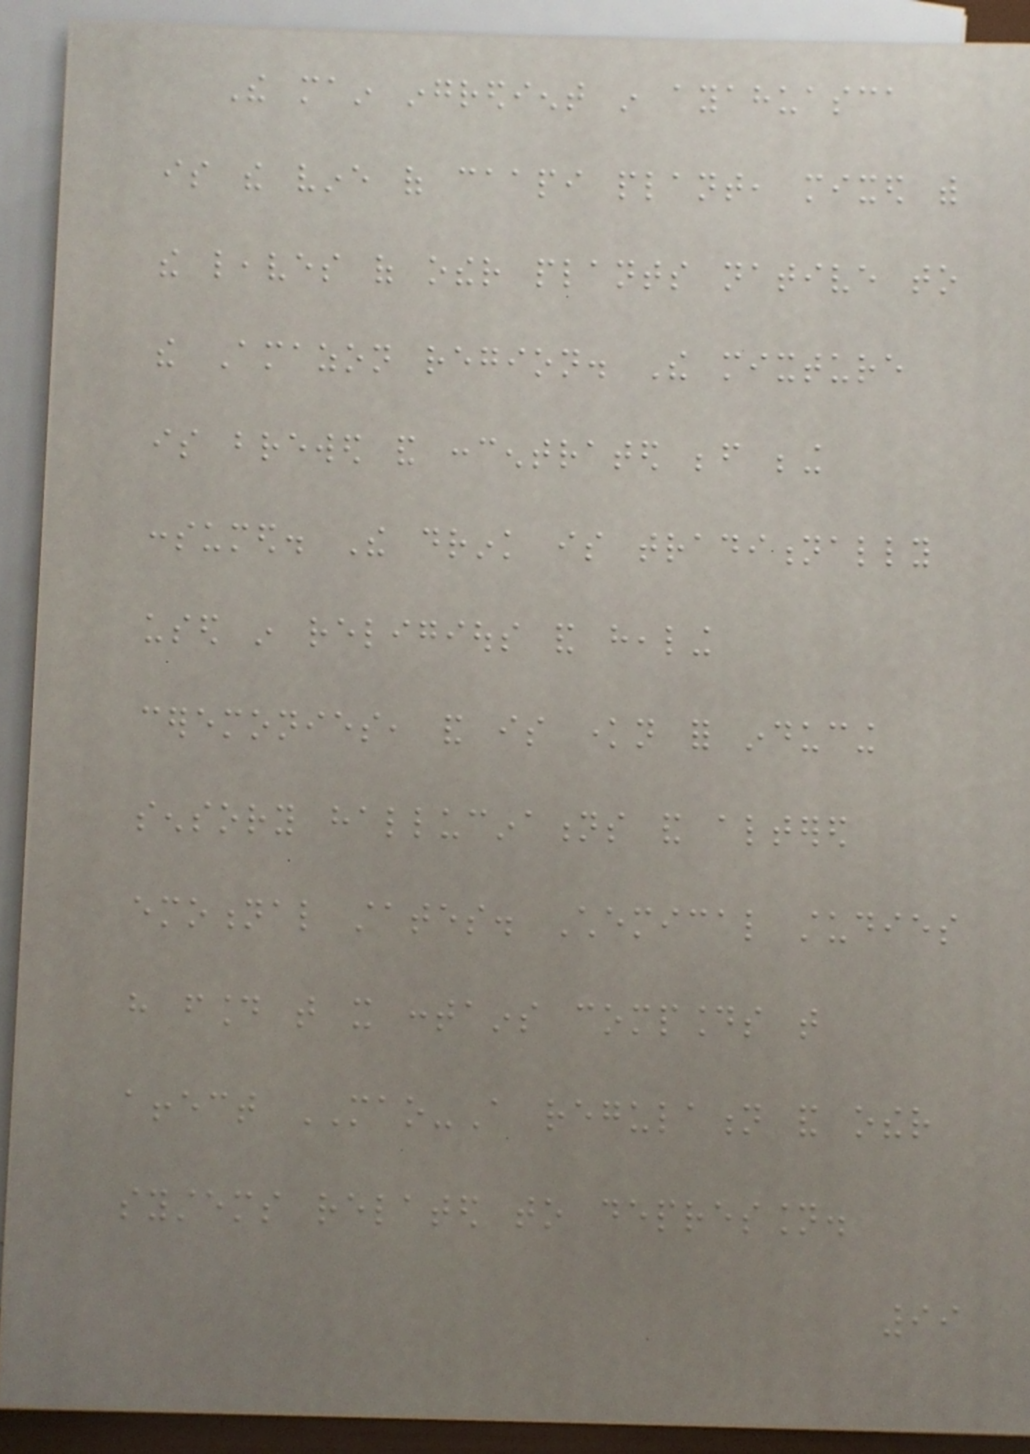The main ingredient in ayahuasca
is the vine of caapi plant, mixed with
the leaves of other plants native to
the Amazon region. The mixture
is brewed and concentrated before being
consumed. The drink is traditionally
used in religious and healing
ceremonies, and is known for inducing
sensory hallucinations and altered
emotional states. Chemical studies
have found that it contains compounds that
affect MAO-A regulation and other
systems related to depression.
99
